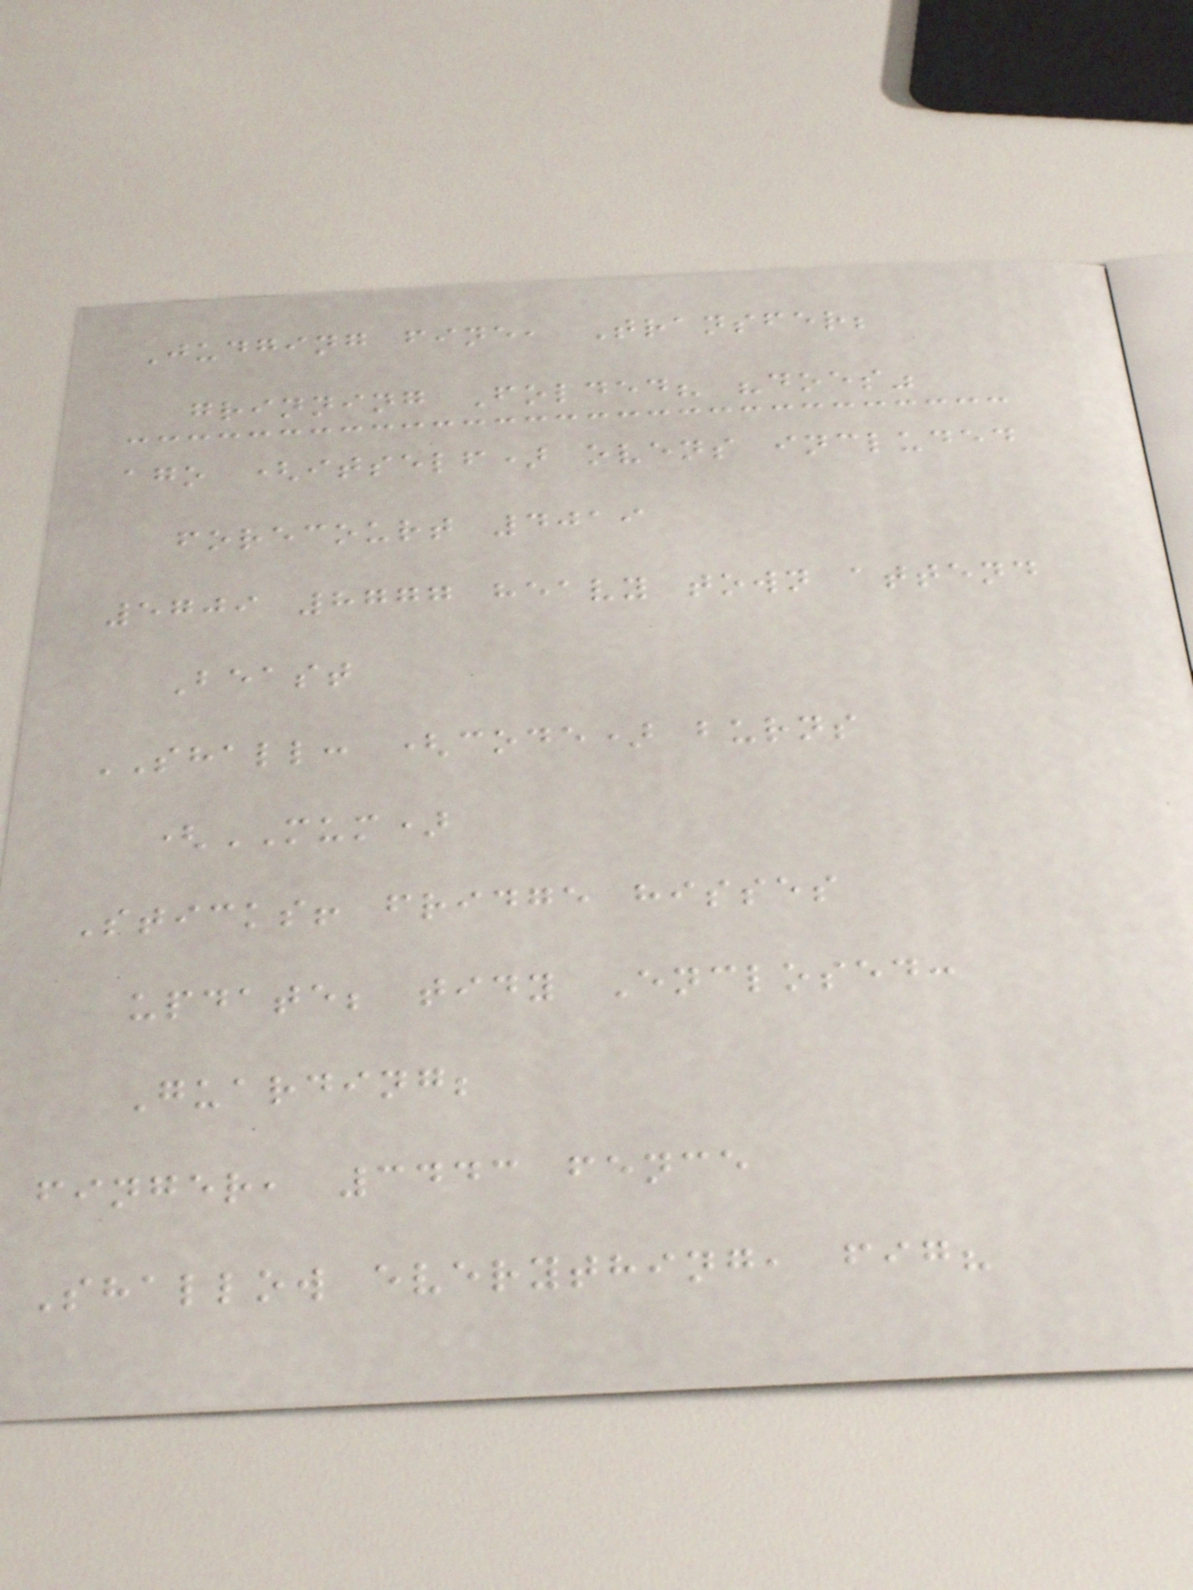Judging fine, Transfer;
grinning Folded? "does"
ago (itself) ovens included
forecourt 4019
5709 8777 heavy town attend
Beast
SHALL: (code) burns
(MUM)
Sticks! fridge hisses
update; tidy Enclosed:
Guarding;
finger, 3443 fence
Shallow everything, fig?
